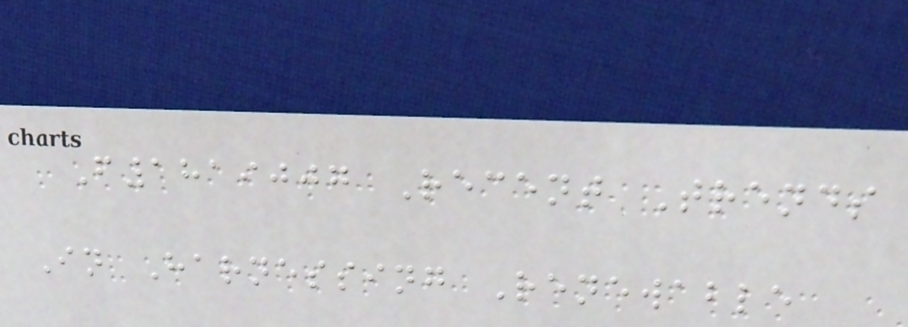F1819007 Recent Trends
In Harnessing Renewable
